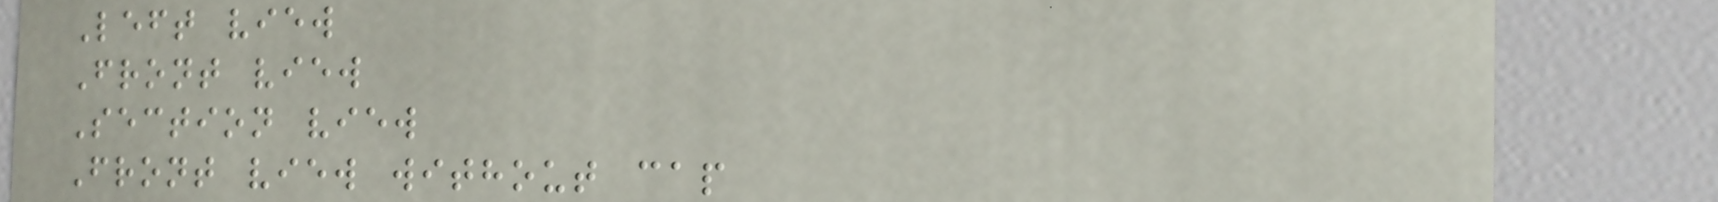Left view
Front view
Section view
Front view without cap
